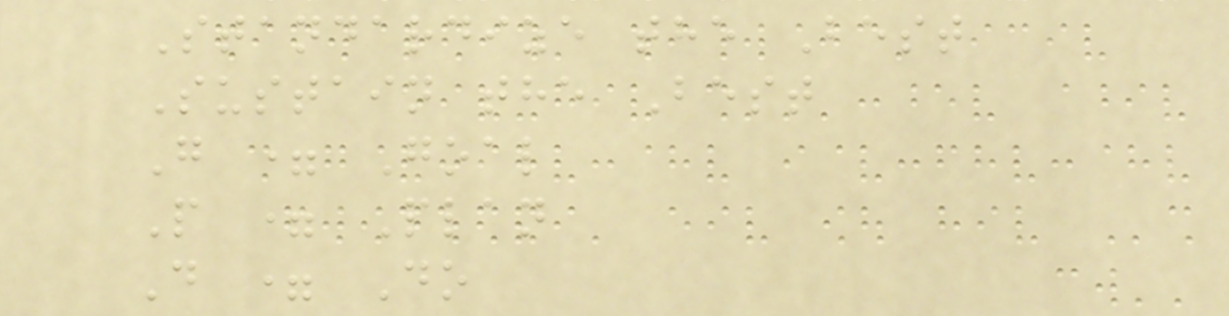Standardize the Best
Sustain the Best
G = Goal
P = Plan
D = Do
